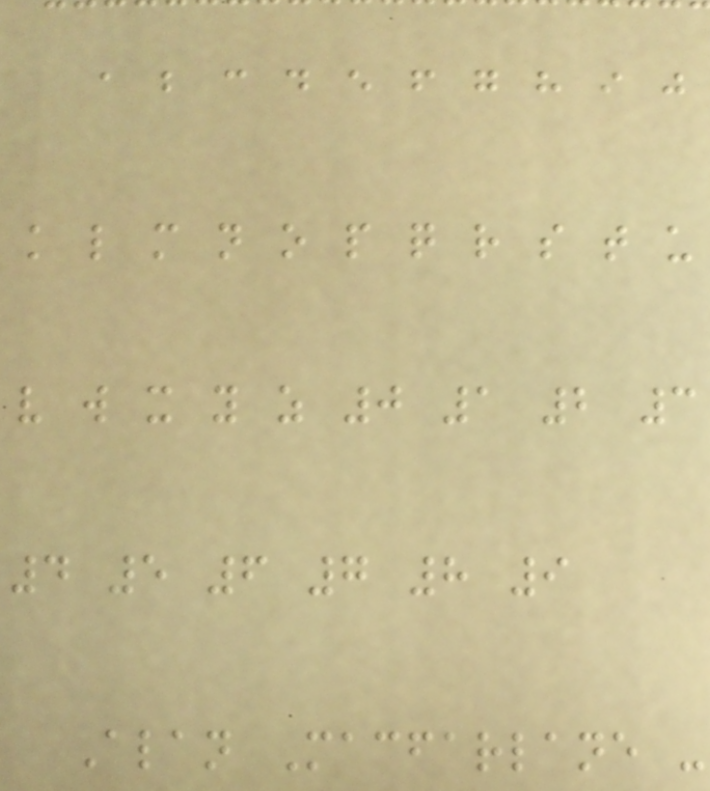a b c d e f g h i j
k l m n o p q r s t u
v w x y z 0 1 2 3
4 5 6 7 8 9
Alan Macfarlane -
